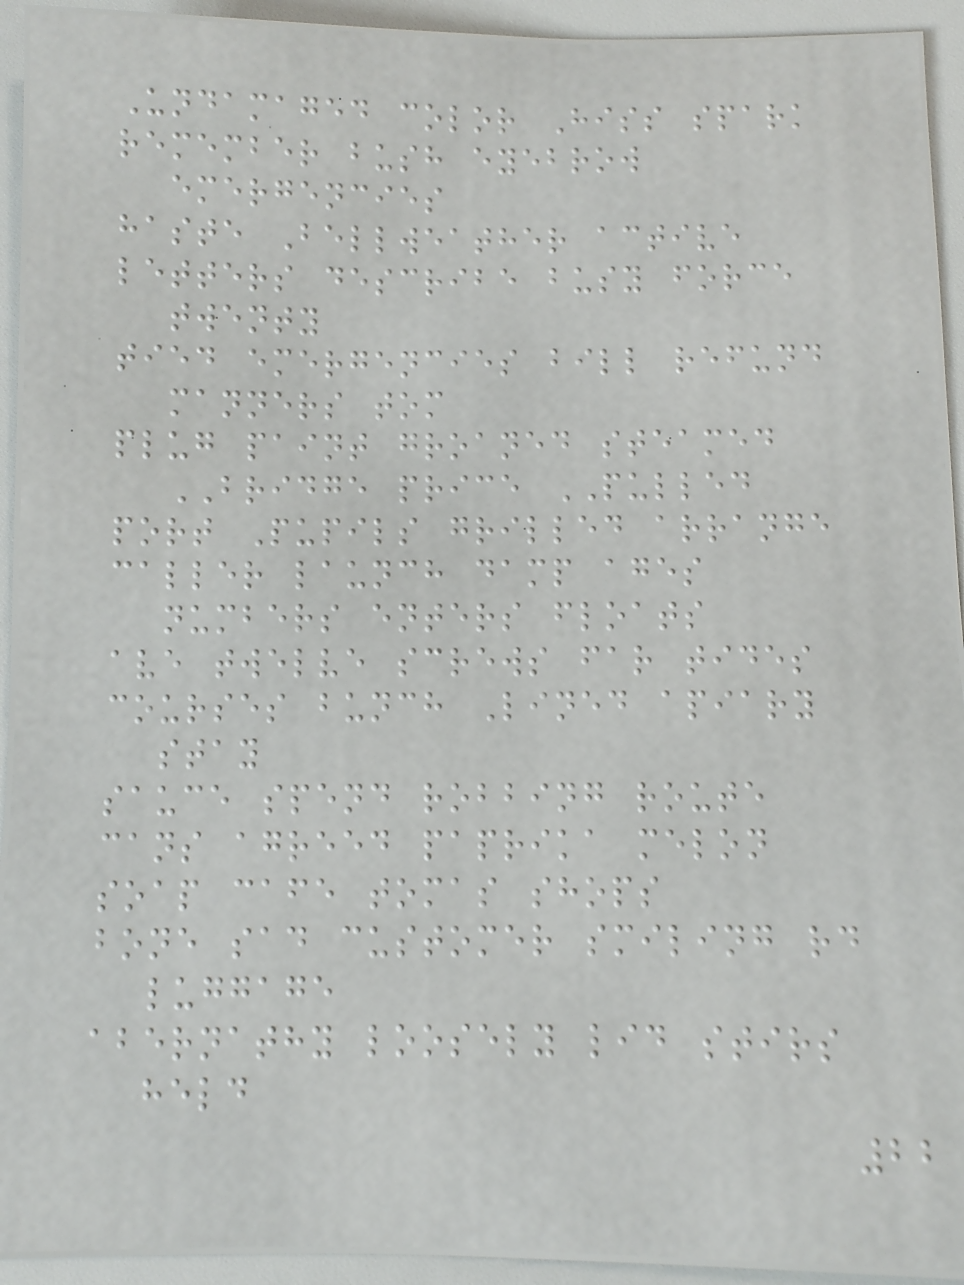Undamaged color Hiss spark
remember bush eyebrow
emergencies
haste Bellweather active
letters describe busy force
twenty
tied emergencies bill refund
manners tom
plug paint groaned steamed
BRIDGE price PULLED
port Pupils grilled arrange
caller launch damp ages
numbers enters floats
ave twelve screws far tides
courses bunch Lined apiary
stay
sauce spend robbing route
cans agreed paprika melon
soap cafe tomas shops
bone sad customer smiling rd
luggage
abernathy loosely lid stirs
held
22
